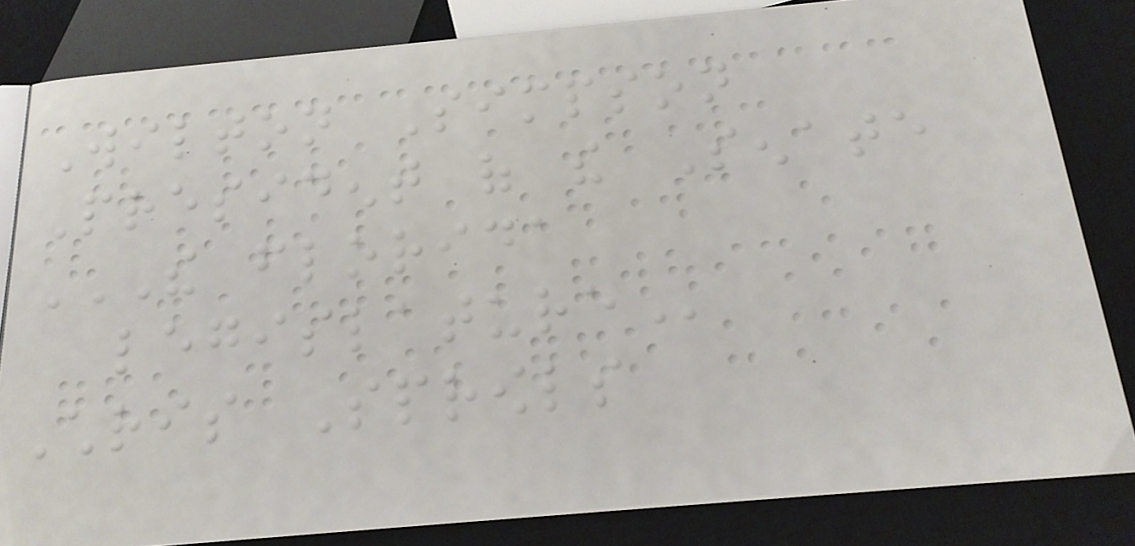Wilton Simpson
President of the Senate
THE FLORIDA
LEGISLATURE
Chris Sprowls
